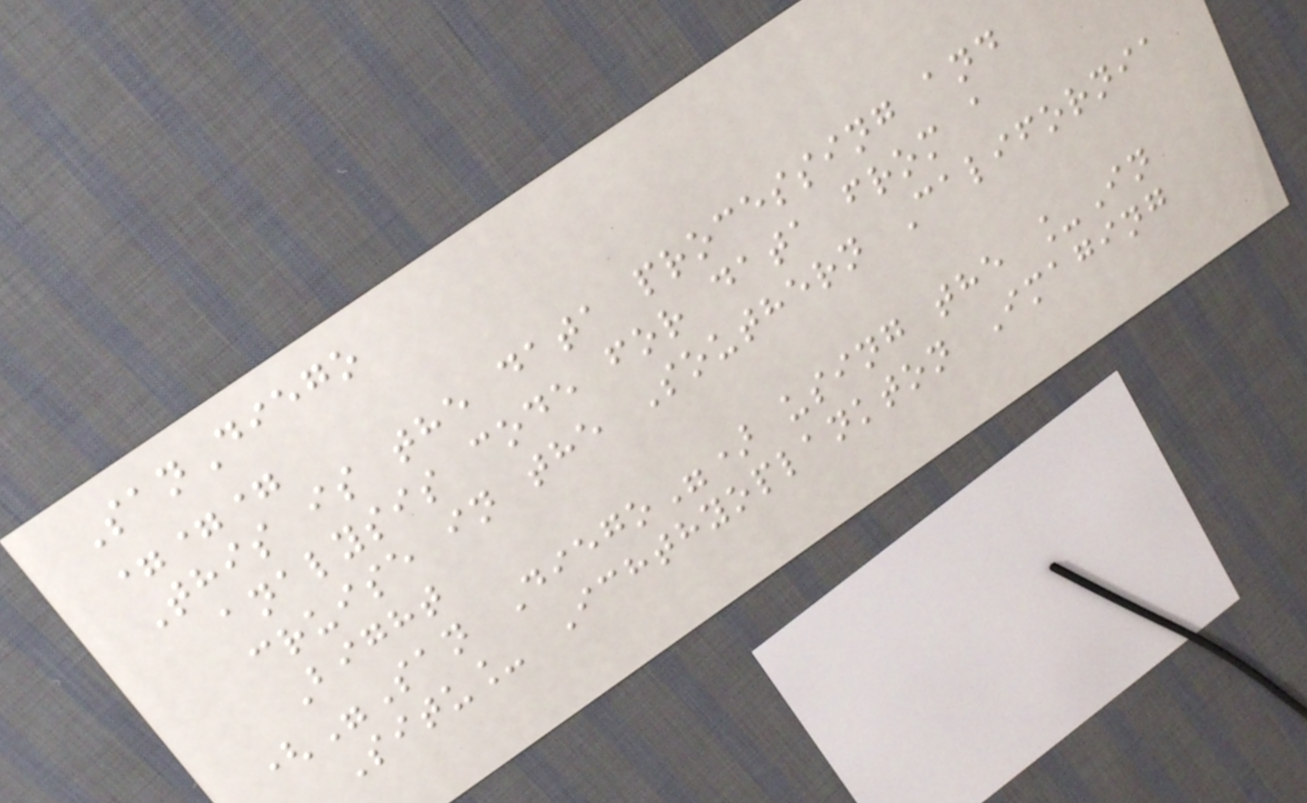SanDiego
===
This is the data processing and
analysis code for data from a
cruise in the Southern California
Bight
("San Diego") using the _In
Situ_ Ichthyoplankton Imaging
